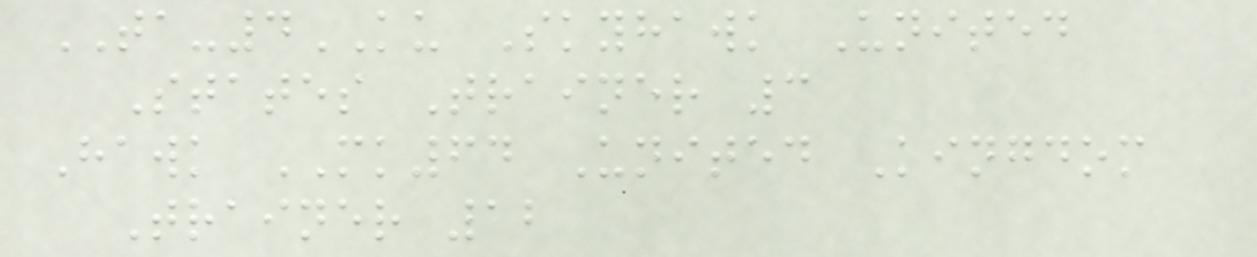TA-4KU Skyhawk United
States Trainer 3
Hawk MK64 United Kingdom
Trainer 12
